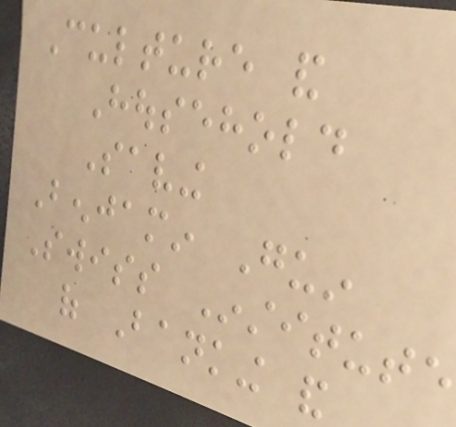Culture and
Household
Saving
Benjamin Guin
Swiss Institute
of Banking and
